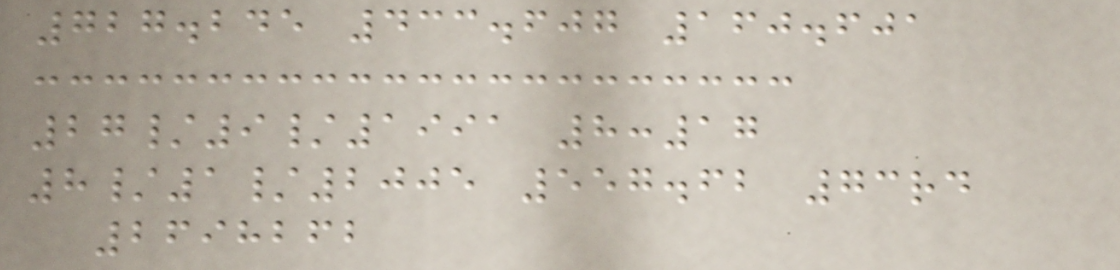727.245 433.607 160.601
27/9/1991 8:17
8/1/2005 557.62 73rd
2698262
